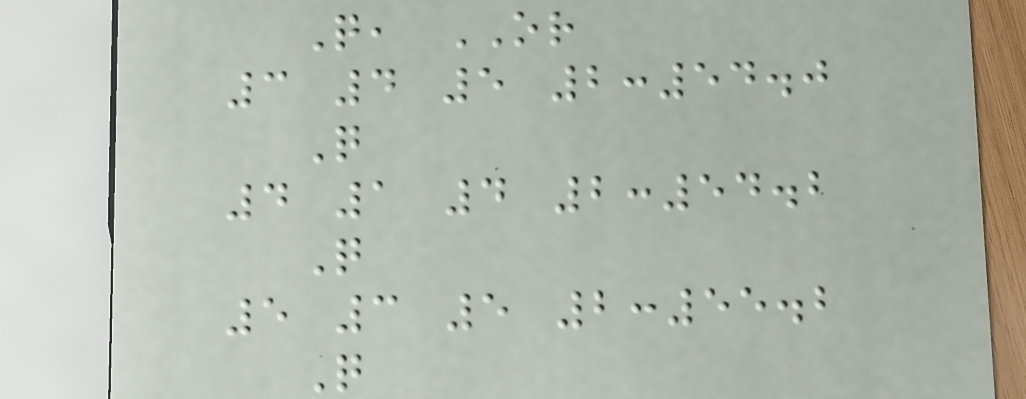Q, OR
3 4 5 2:54.0
Q
4 1 4 2:54.2
Q
5 3 5 2:55.2
Q
